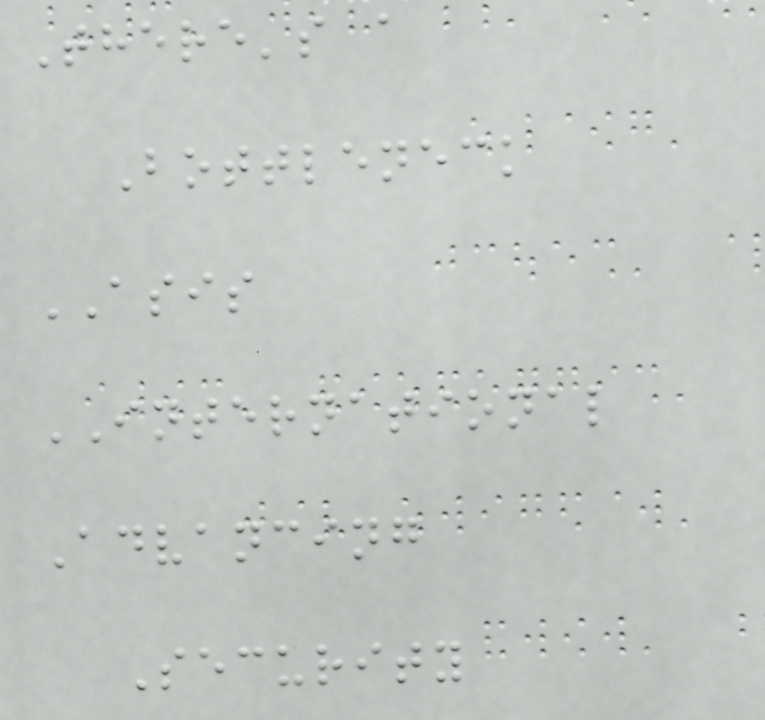There's a
Bottleneck
ASIS
INTERNATIONAL
Advancing
Security
